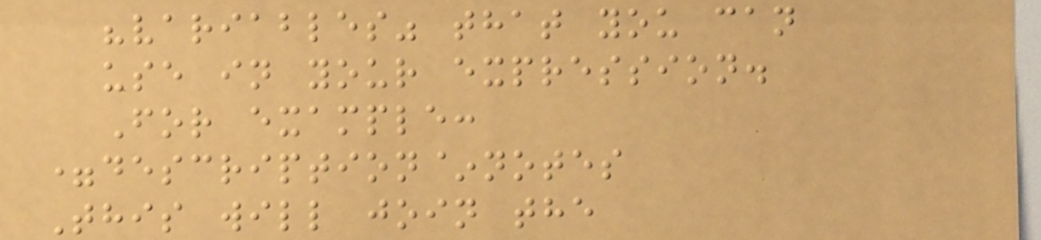"variables" that you can
use in your expression.
For example:
=description~notes
This will join the
